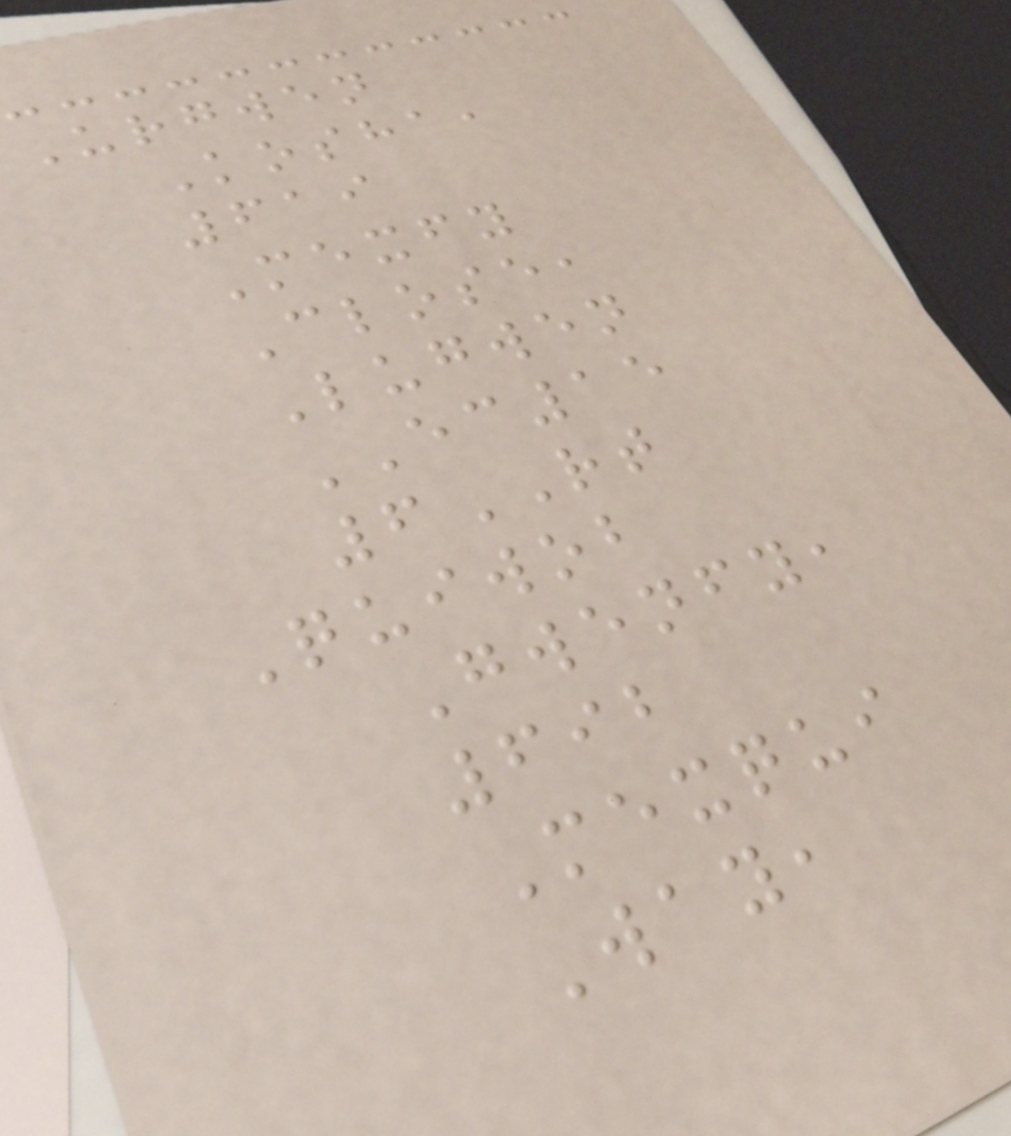Urgwen
Kosha,
619
Mexfy
Close,
Lugwen
EC15
6RT
Quiwob
Gwenfy,
692
Mexqui
Way,
